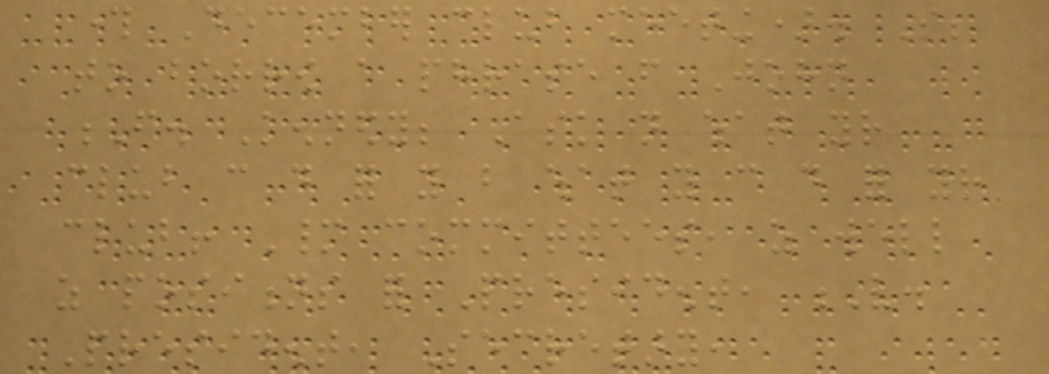through December club meeting). So;
to borrow a phrase from John
F. Kennedy; Ask not what your
club can do for you but what you can do for your
club! Many committees, as well
as positions for President, V.
President, Secretary,
